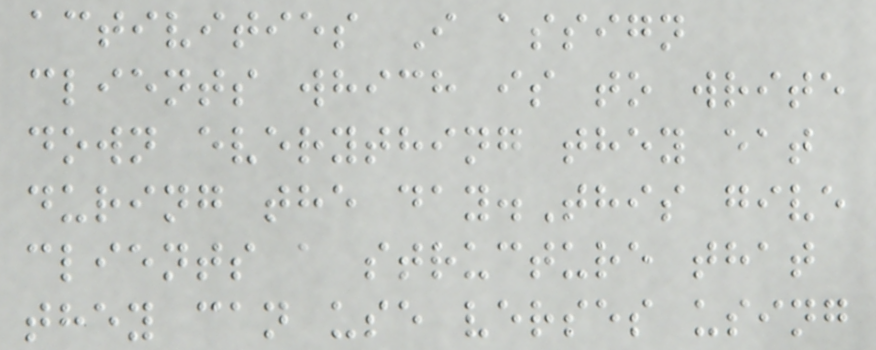activities I assign
clients which is to write
down everything they eat
during the day.This give
clients a structure that
they can use verses using
